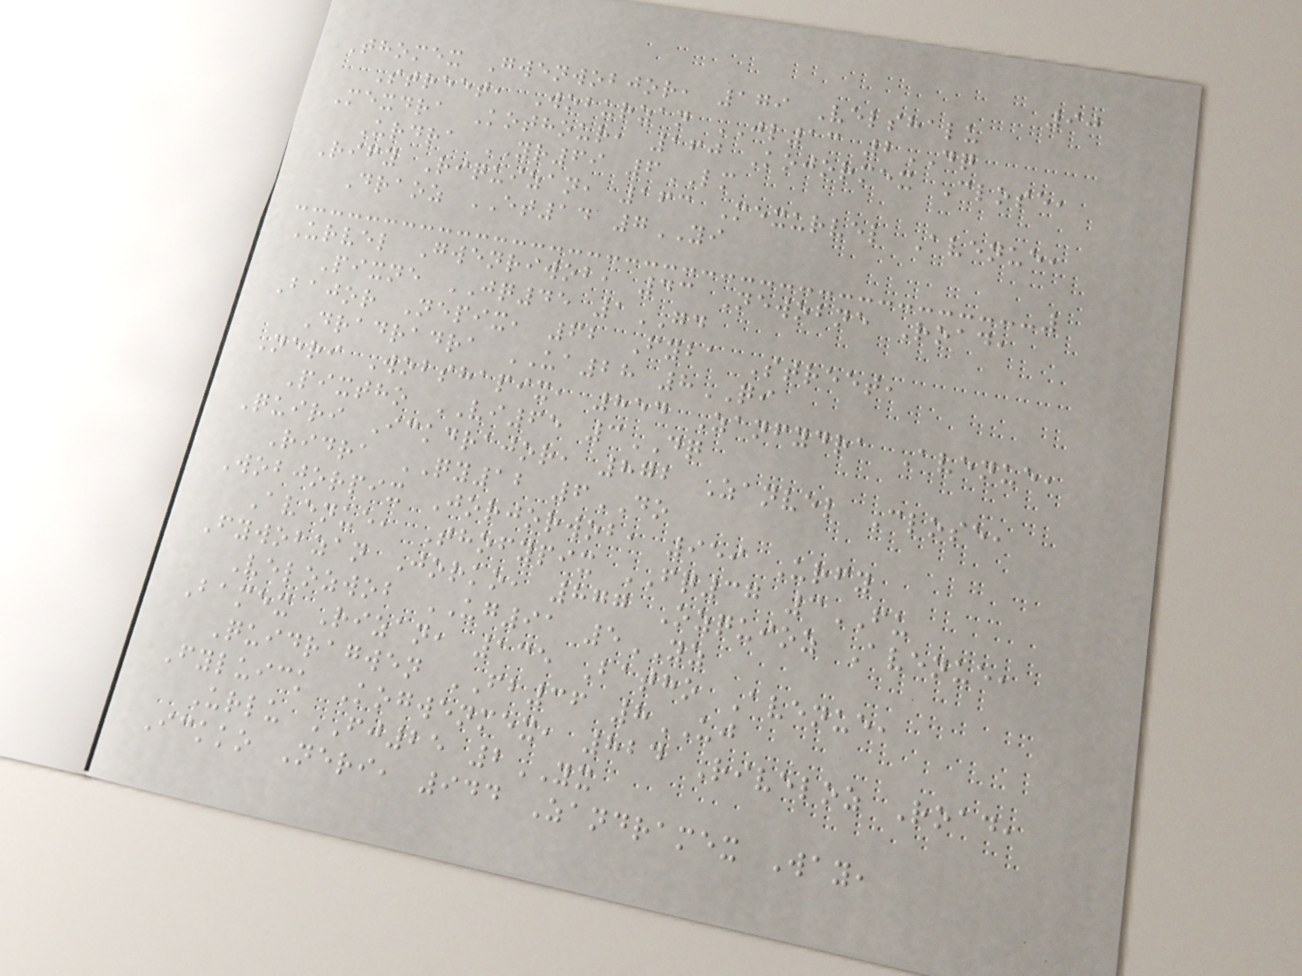90
Thomex Gwenwobjor, 179 Velshalu
Street, Woburzan JL13 2DQ
Mexdra Kothour, 160 Kojormex Close,
Urdra YR69 6LM
Rify Riquizan, 163 Mexurvel Avenue,
Draoz ET14 7YI
Urvel Gwenriwob, 43 Newobne Road,
Pixne JQ45 1GD
Bajor Nepix, 62 Fyba Street,
Dradradra UA28 8QI
Neri Wobshapix, 854 Zanfydra Avenue,
Pixtho VI65 3DQ
Quiri Ickdrajor, 872 Zanvel Close,
Ridra QY12 6DO
Wobjorpix Jorjorwob, 959 Urfy
Avenue, Thofypix FQ37 3FU
Fywobzan Jorko, 877 Ozquioz Avenue,
Velozwob UG91 5YZ
Bamex Rizan, 135 Batho Avenue,
Quidragwen FB36 8UJ
Fyluick Kogwenmex, 824 Riveloz Road,
Urlu FJ25 2YX
Ickko Neri, 944 Zandramex Way,
